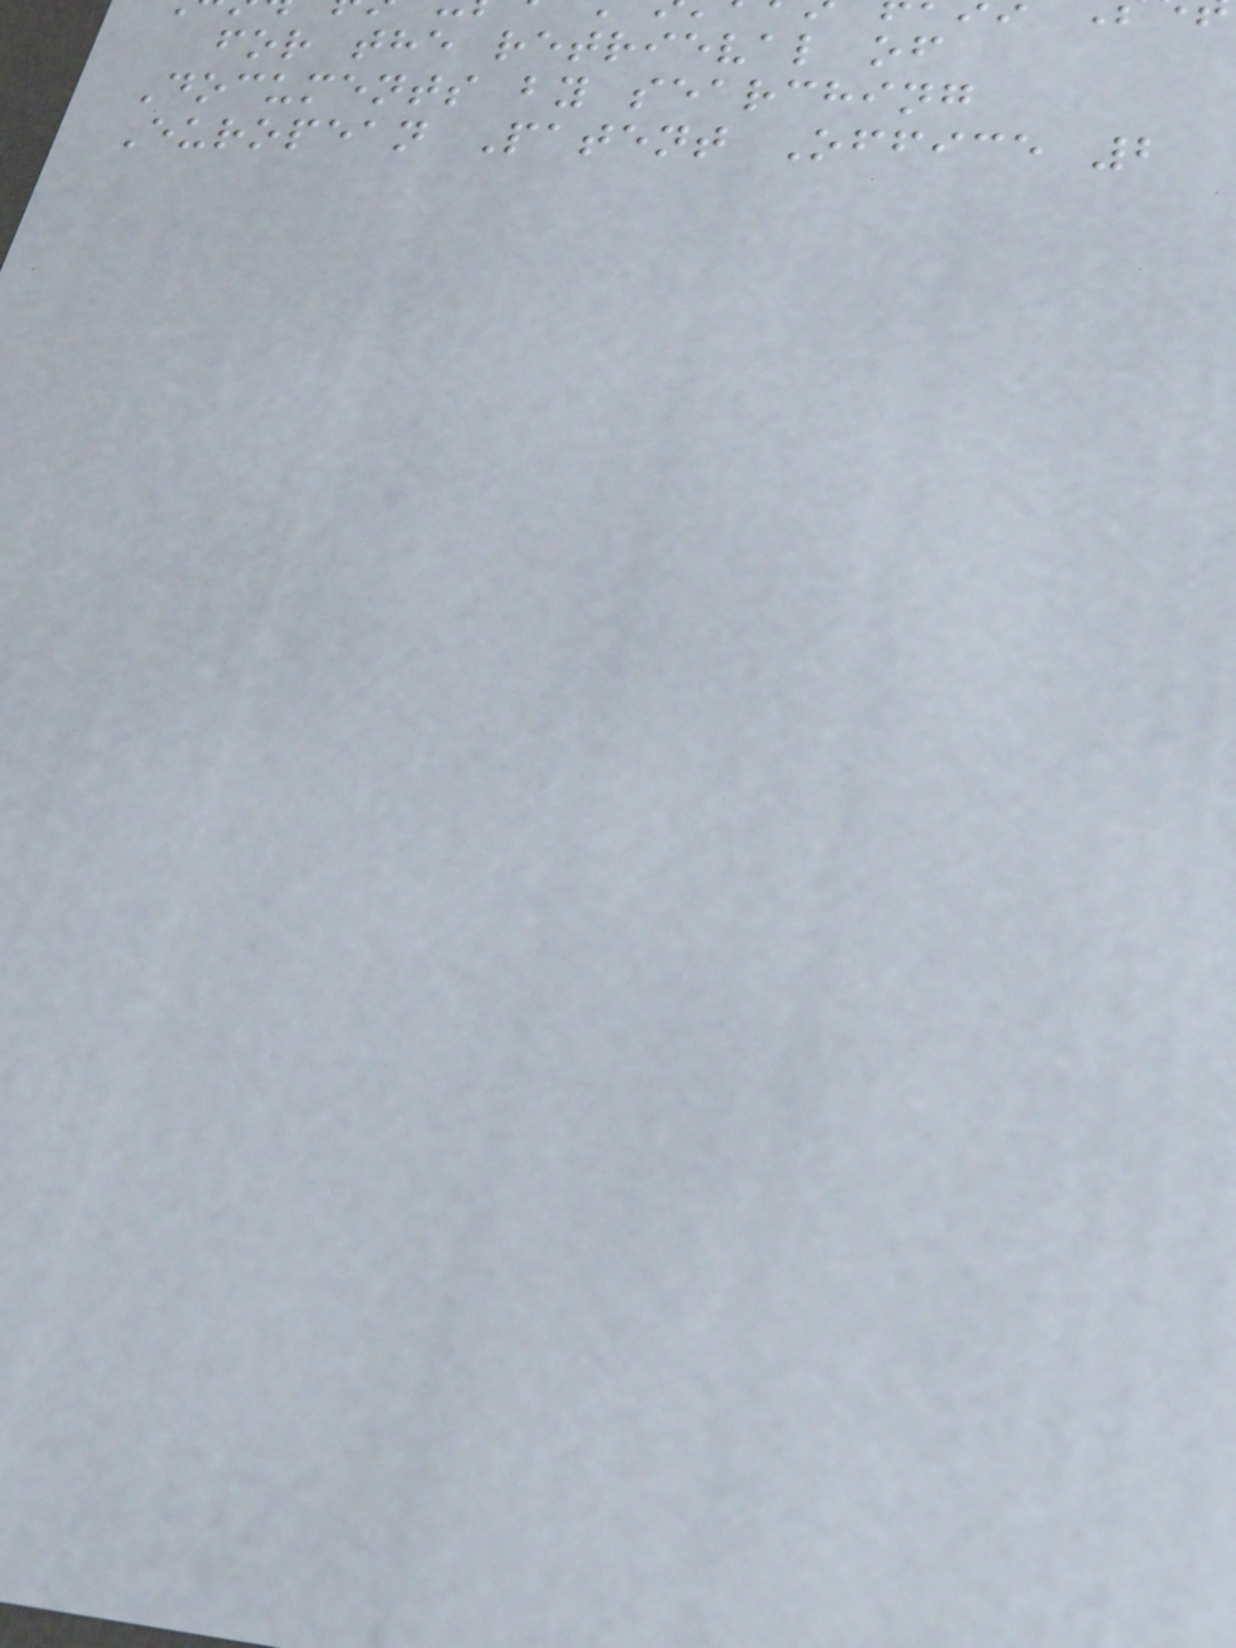for the retrieval of
Documents by searching
European Patent Office 2
